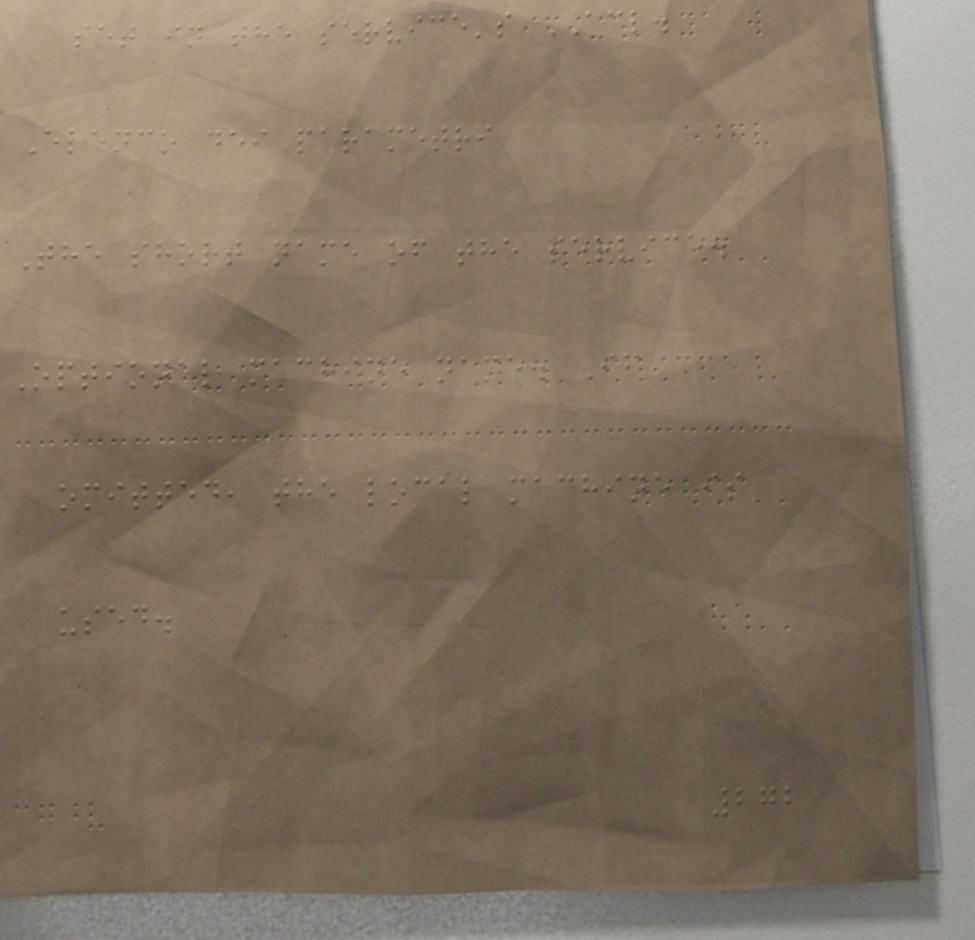set in the service's ACL.
Elenco dei parametri
The short name of the service.
Optional machine name. If
omitted, the local machine is
used.
272
